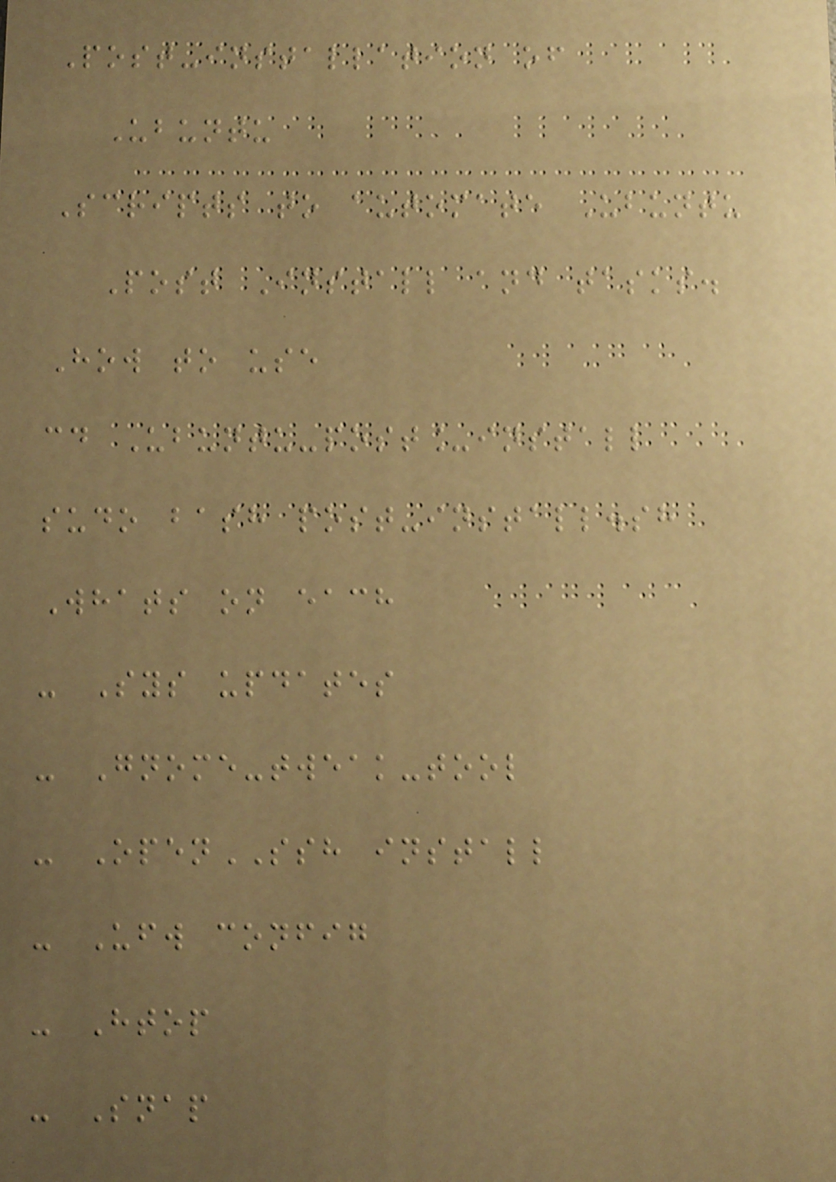Post-installation of
Ubuntu
Scripts to automate Ubuntu
Post Install and tasks.
How to use
cd Ubuntu-post_install
sudo bash post-install.sh
Whats on each
- Sys updates
- Gnome-tweak-tool
- OpenSSH install
- Ufw config
- Htop
- Snap
